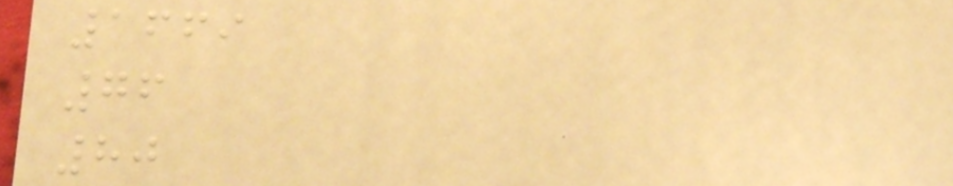1669
76
80
